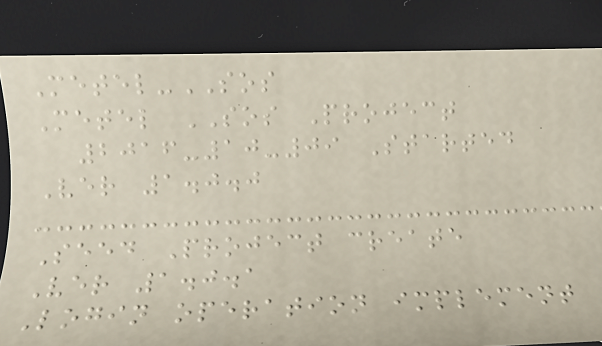Metel-SOS
Metel SOS Project
2016-10-09 Started
Ver 1.0.0
Seed Project create
Ver 1.0.1
Login operation implement
